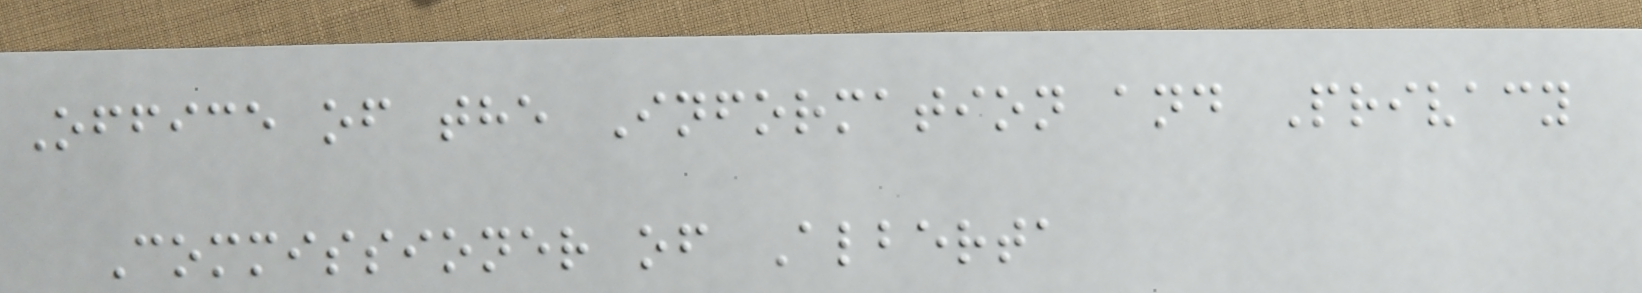Office of the Information and Privacy
Commissioner of Alberta
